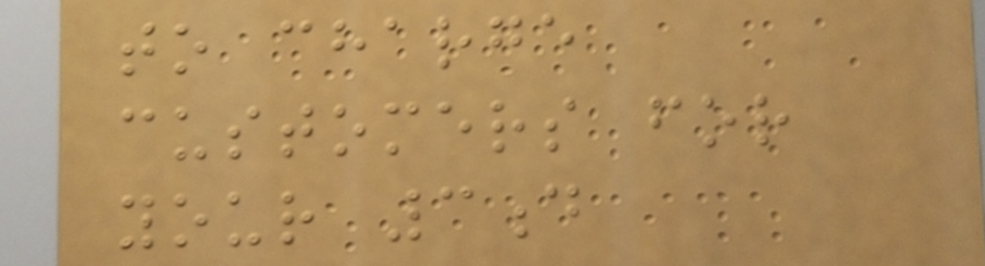to charge
customers for
your 3d
